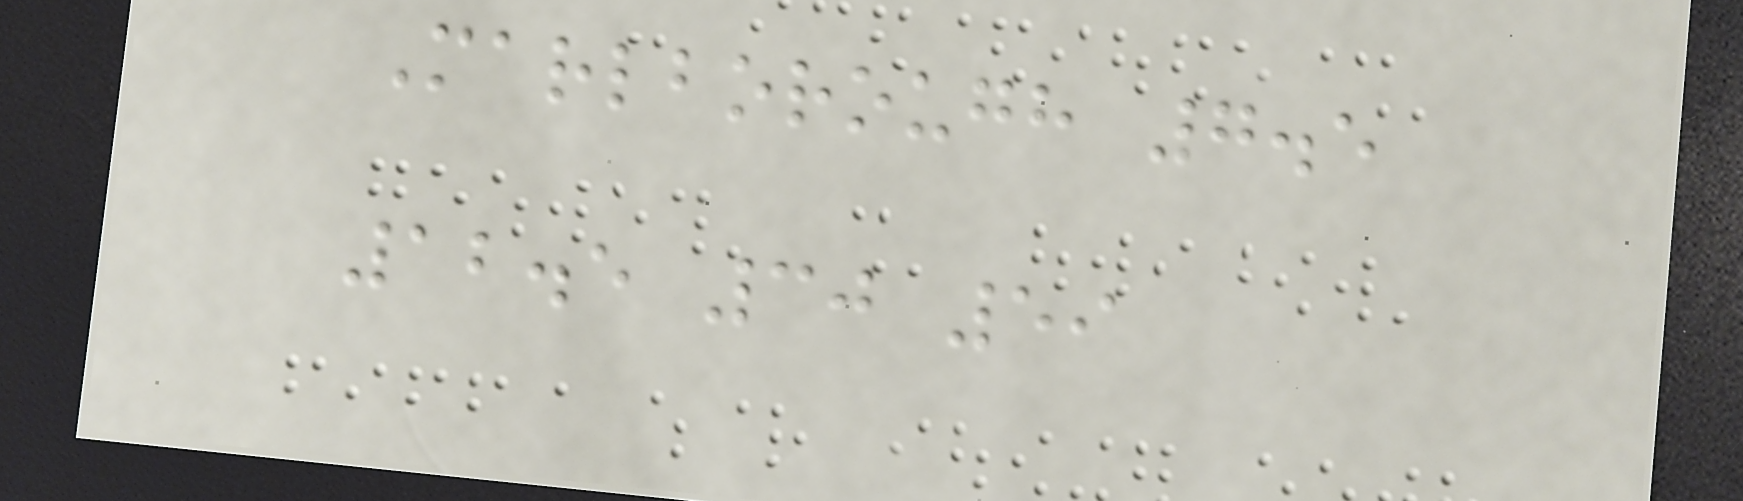Marlborough 7.5
12.5 30 59
